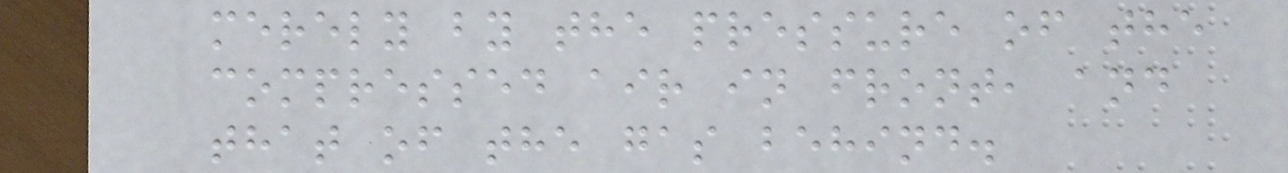merely by the pressure of the
compressed air in front, and
that of the gas behind.
